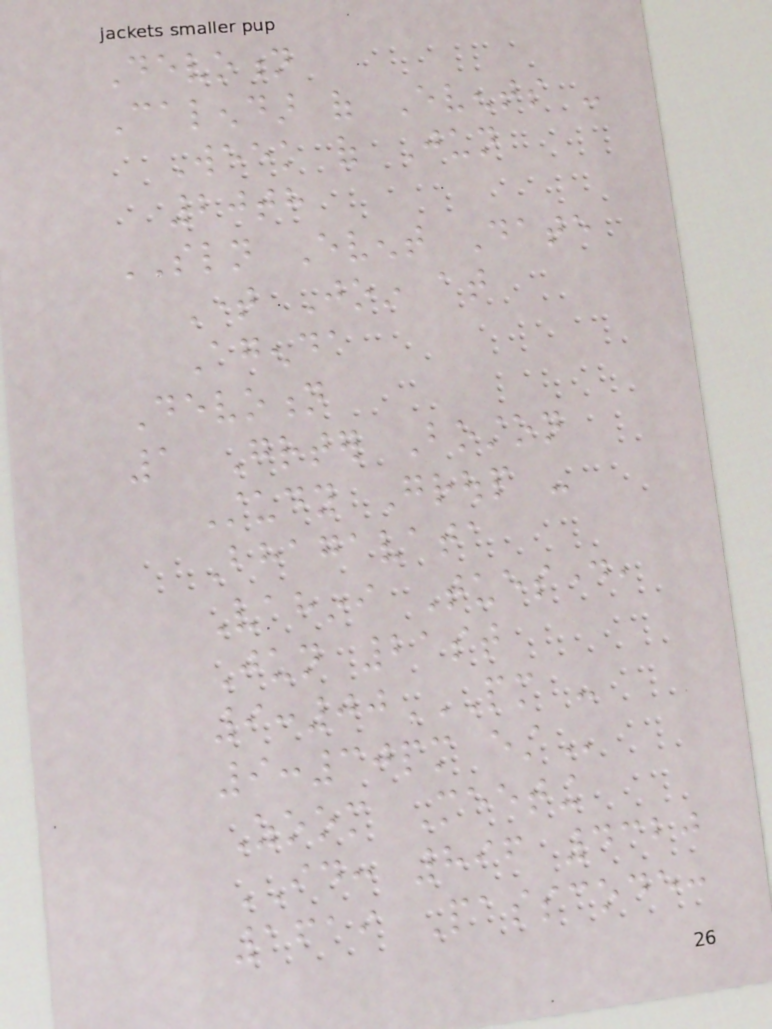Devotion
Calendar of Events -
Week of Jun
20th
SLN Event Date
Time Join at
Agenda
Devotion
1 Greater Boston
Study Group -
Bhagavata
Vahini Tuesday,
Jun 21st
9:00PM -
9:30PM EST
Zoom Meeting
ID: 896 4320
1619 Passcode:
